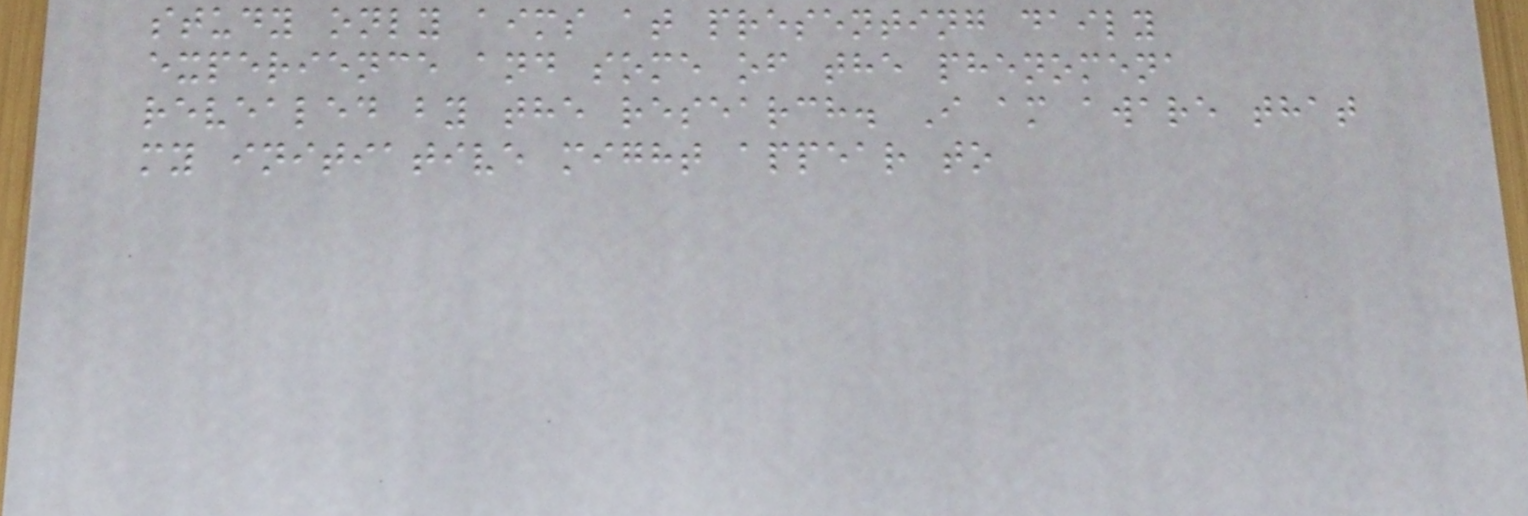study only aims at presenting daily
experience and some of the phenomena
revealed by the research. I am aware that
my initiative might appear to
